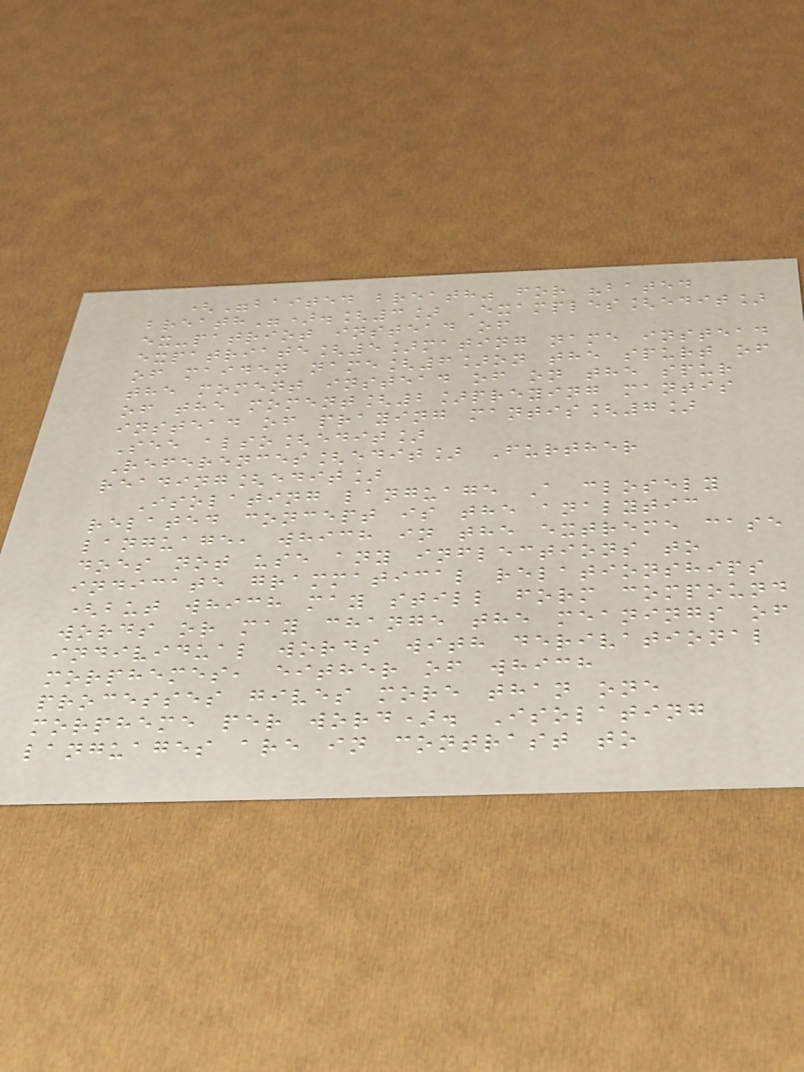("baited breath" for "bated
breath").[3] Examples[edit]
ex-patriot instead of
expatriate[5]mating name instead
of maiden name[6]on the spurt of
the moment instead of on the spur
of the moment[2]preying mantis
instead of praying mantis[7]
See also[edit]
References[edit] Further
reading[edit]
Isolating language A closely
related concept is the analytic
language, which in the extreme case
does not use any inflections to
indicate grammatical relationships
(but which may still form compound
words or may change the meanings of
individual words with derivational
morphemes, either of which
processes gives more than one
morpheme per word). Isolating
languages are in contrast to
